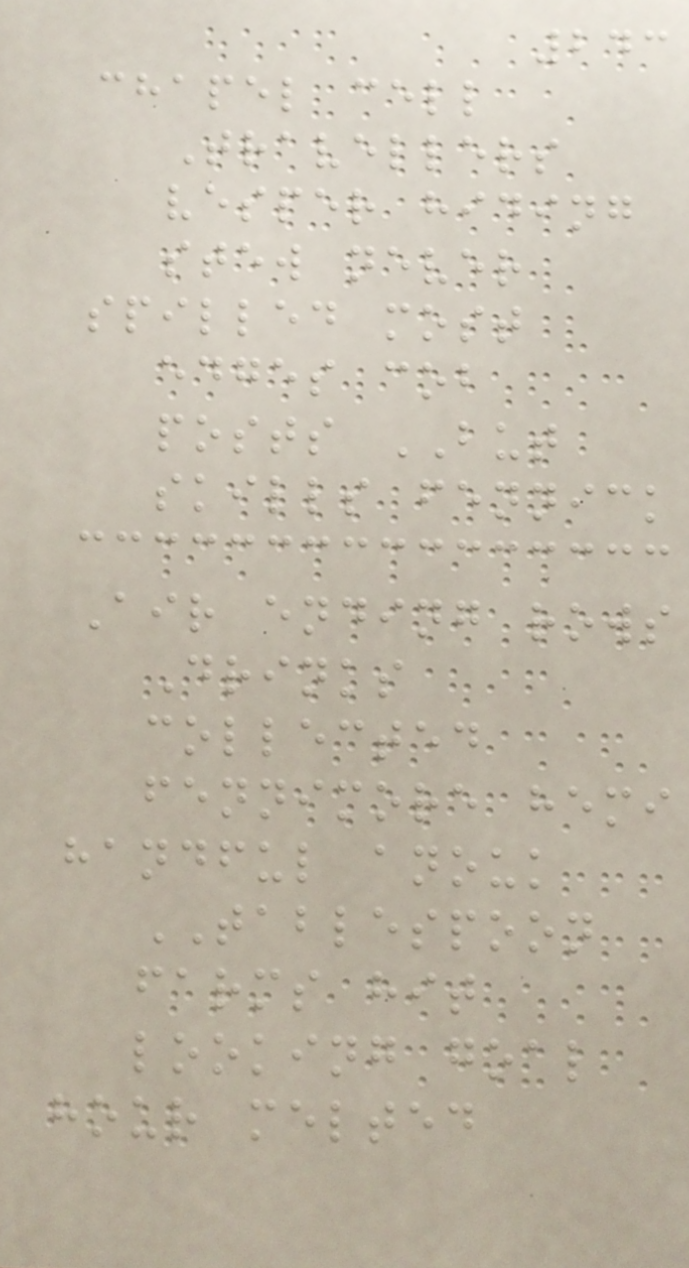243
chapel cell
Travellers
vesper hiding
stew never
spilled most
edges cob
posts BUT
skills fennick
Air ending rows
Drinks
collected
fennimore hemi
handful anouk
TABLESPOON
farms hit
looking goal
hour melted
